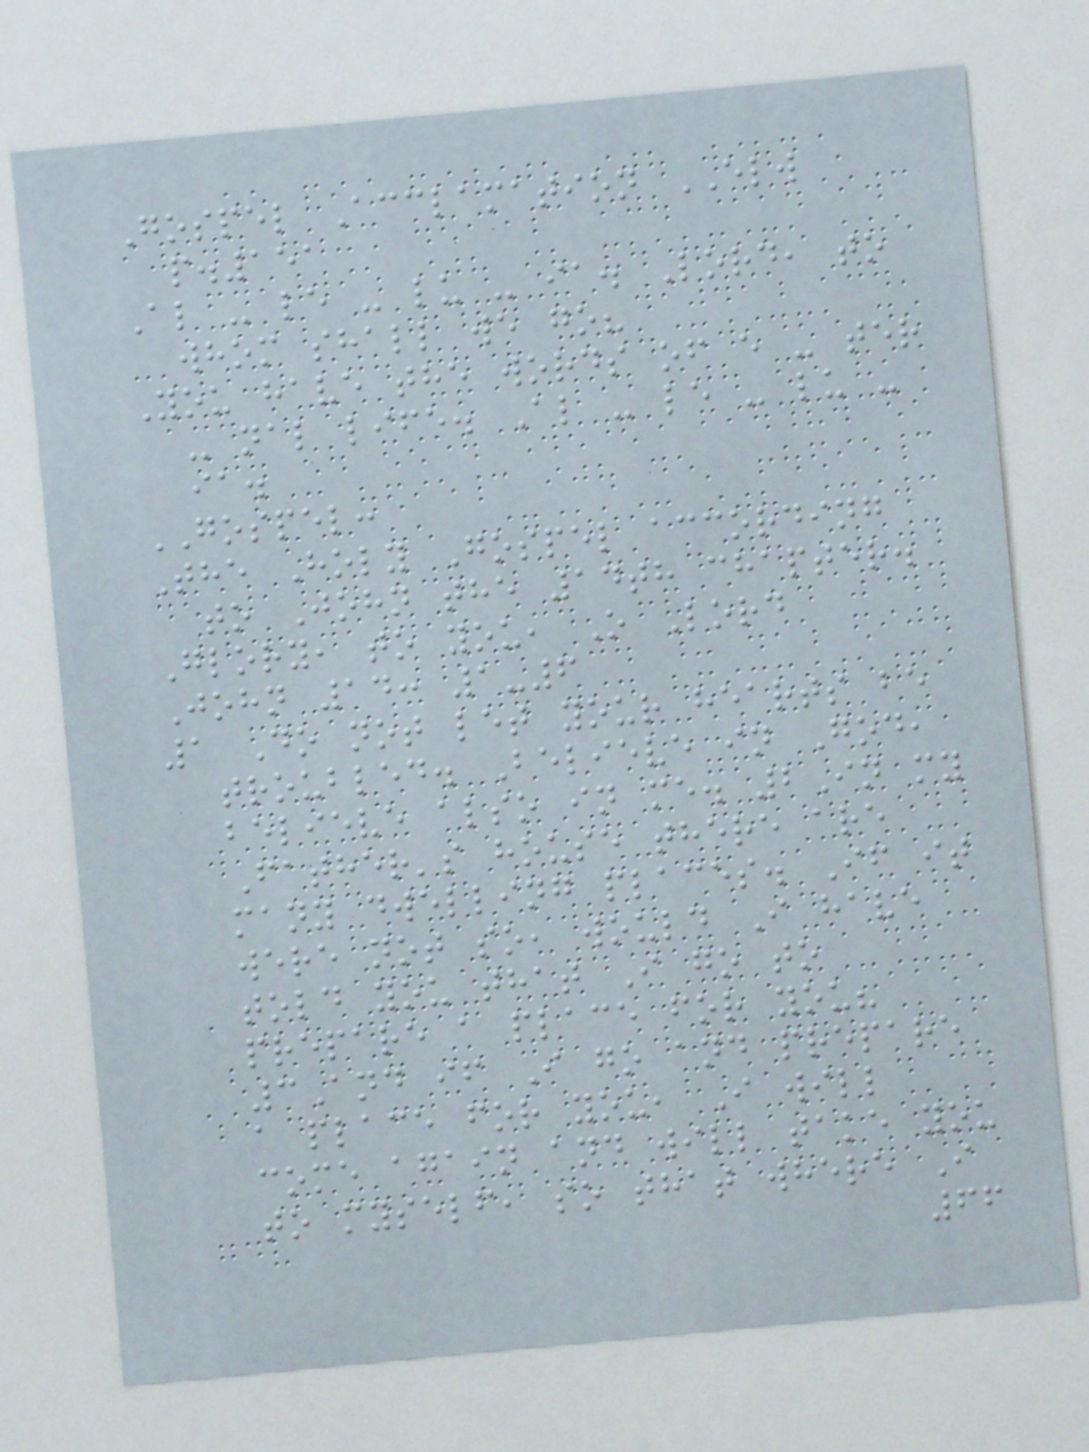Gospel Acclamation ELW
p.151
Al - le - lu - ia. Lord, to
whom shall we go?
You have the words of e - ter
- nal life. Al - le - lu -
ia.
GOSPEL:
The Holy Gospel according
to John the 14th chapter.
Glory, to you, O Lord
John 14: 1-6
1 Do not let your hearts be
troubled. Believe in God,
believe also in me. 2In my
Father's house there are
many dwelling places. If it
were not so, would I have
told you that I go to
prepare a place for you?
3And if I go and prepare
a place for you, I will
come again and will take you
to myself, so that where I
66
